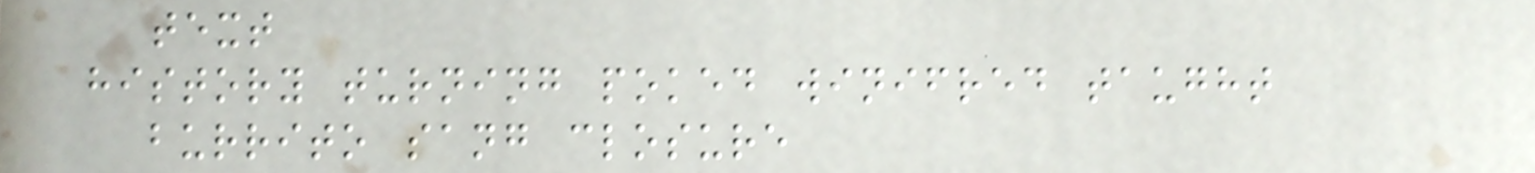text
history turning poked winifred taught
burrito sang closure
